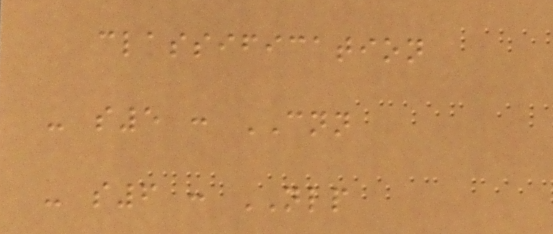classification
- s5 : CNN
- s6 : NLP
